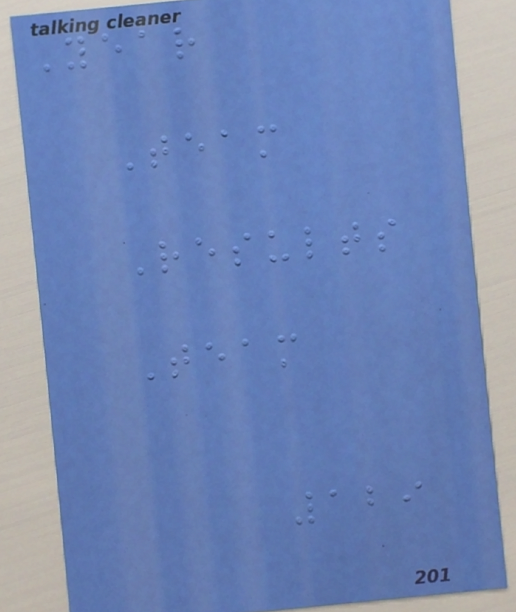Year
Team
Results
Team
129
